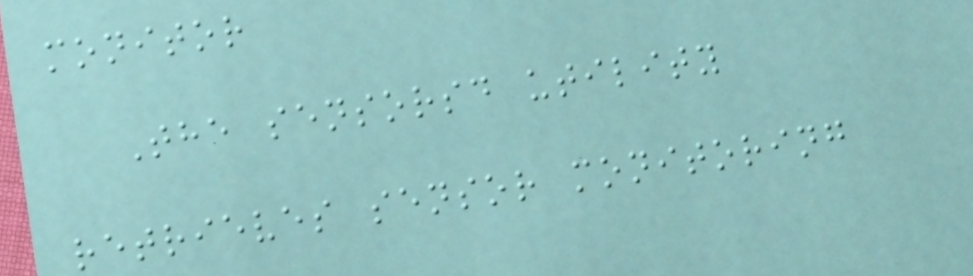monitor
The sensorsd utility
retrieves sensor monitoring
